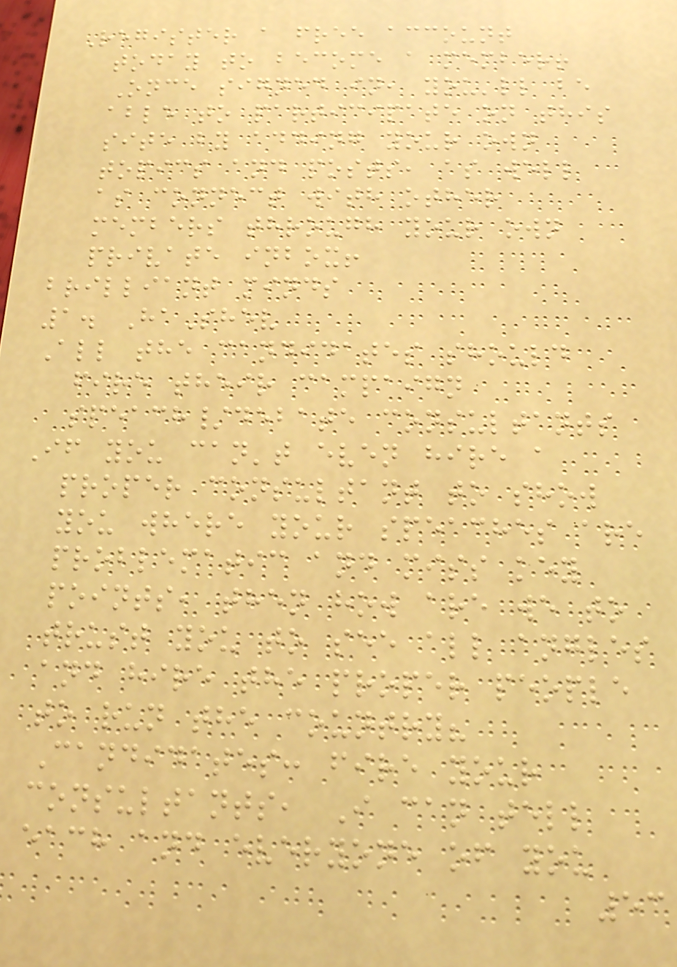Register a free account
today to become a member!
Once signed in, you'll be
able to participate on this
site by adding your own
topics and posts, as well
as connect with other
members through your own
private inbox!
brilliant minds
1. HaShev
All the candidates should
fire their campaign
speach/debate consultants
If you can't even hire a
proper consultant to show
you where your speaches are
problematic and miss key
points, then how are we to
trust you to see all angles
and hire the proper people
to run the country?
Candidates: fire your
consultants, I can tell
each and everyone of you
53
